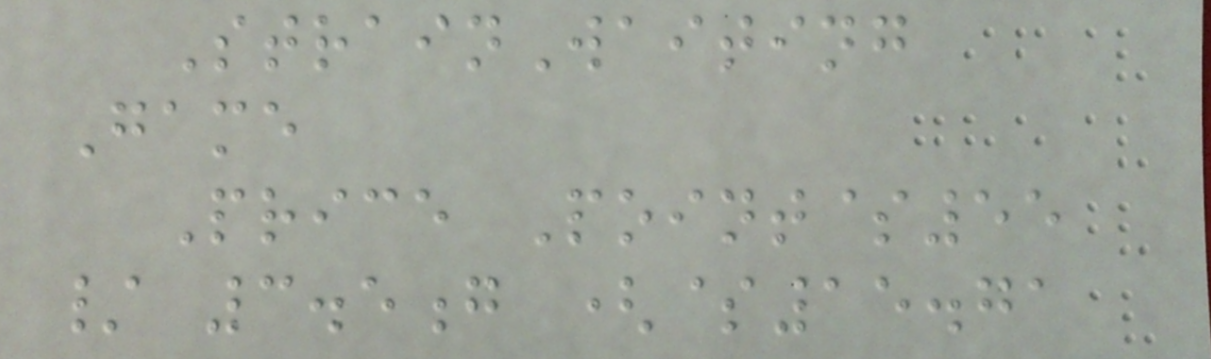StrainWaiting
Game
Price Point$55
/ 3.5g ($15.71
